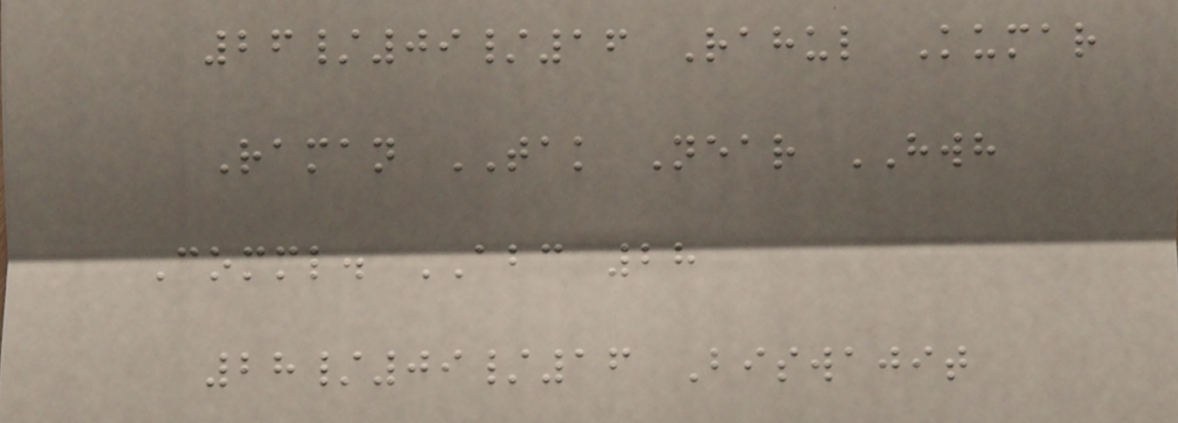26/09/16 Rahul Kumar
Raman TAK Near HWH
Comml. ABC 28
28/09/16 Biswajit
